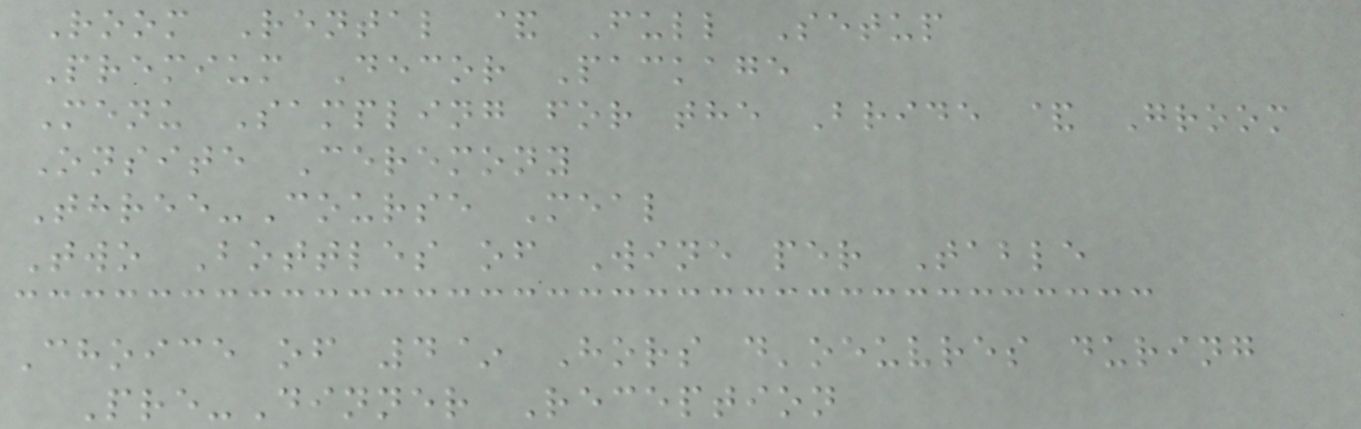Room Rental & Full Setup
Premium Decor Package
Menu Sampling for the Bride & Groom
Onsite Ceremony
Three-Course Meal
Two Bottles of Wine per Table
Choice of 4~ Hors d'oeuvres during
Pre-Dinner Reception
